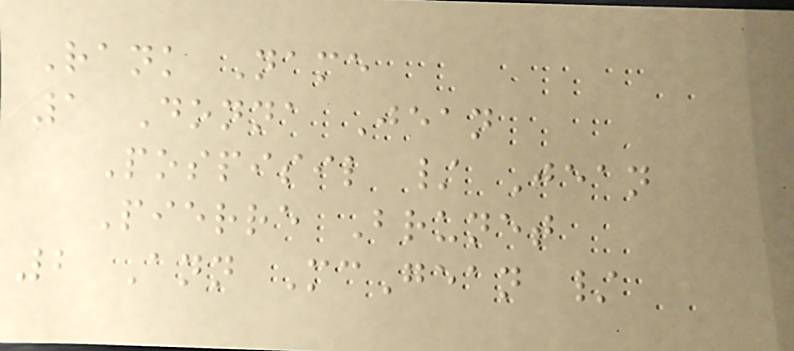Rank Name
1 Donna Jean
Pospisil / Jean
Pierre Brunet
2 Ann McGean /
